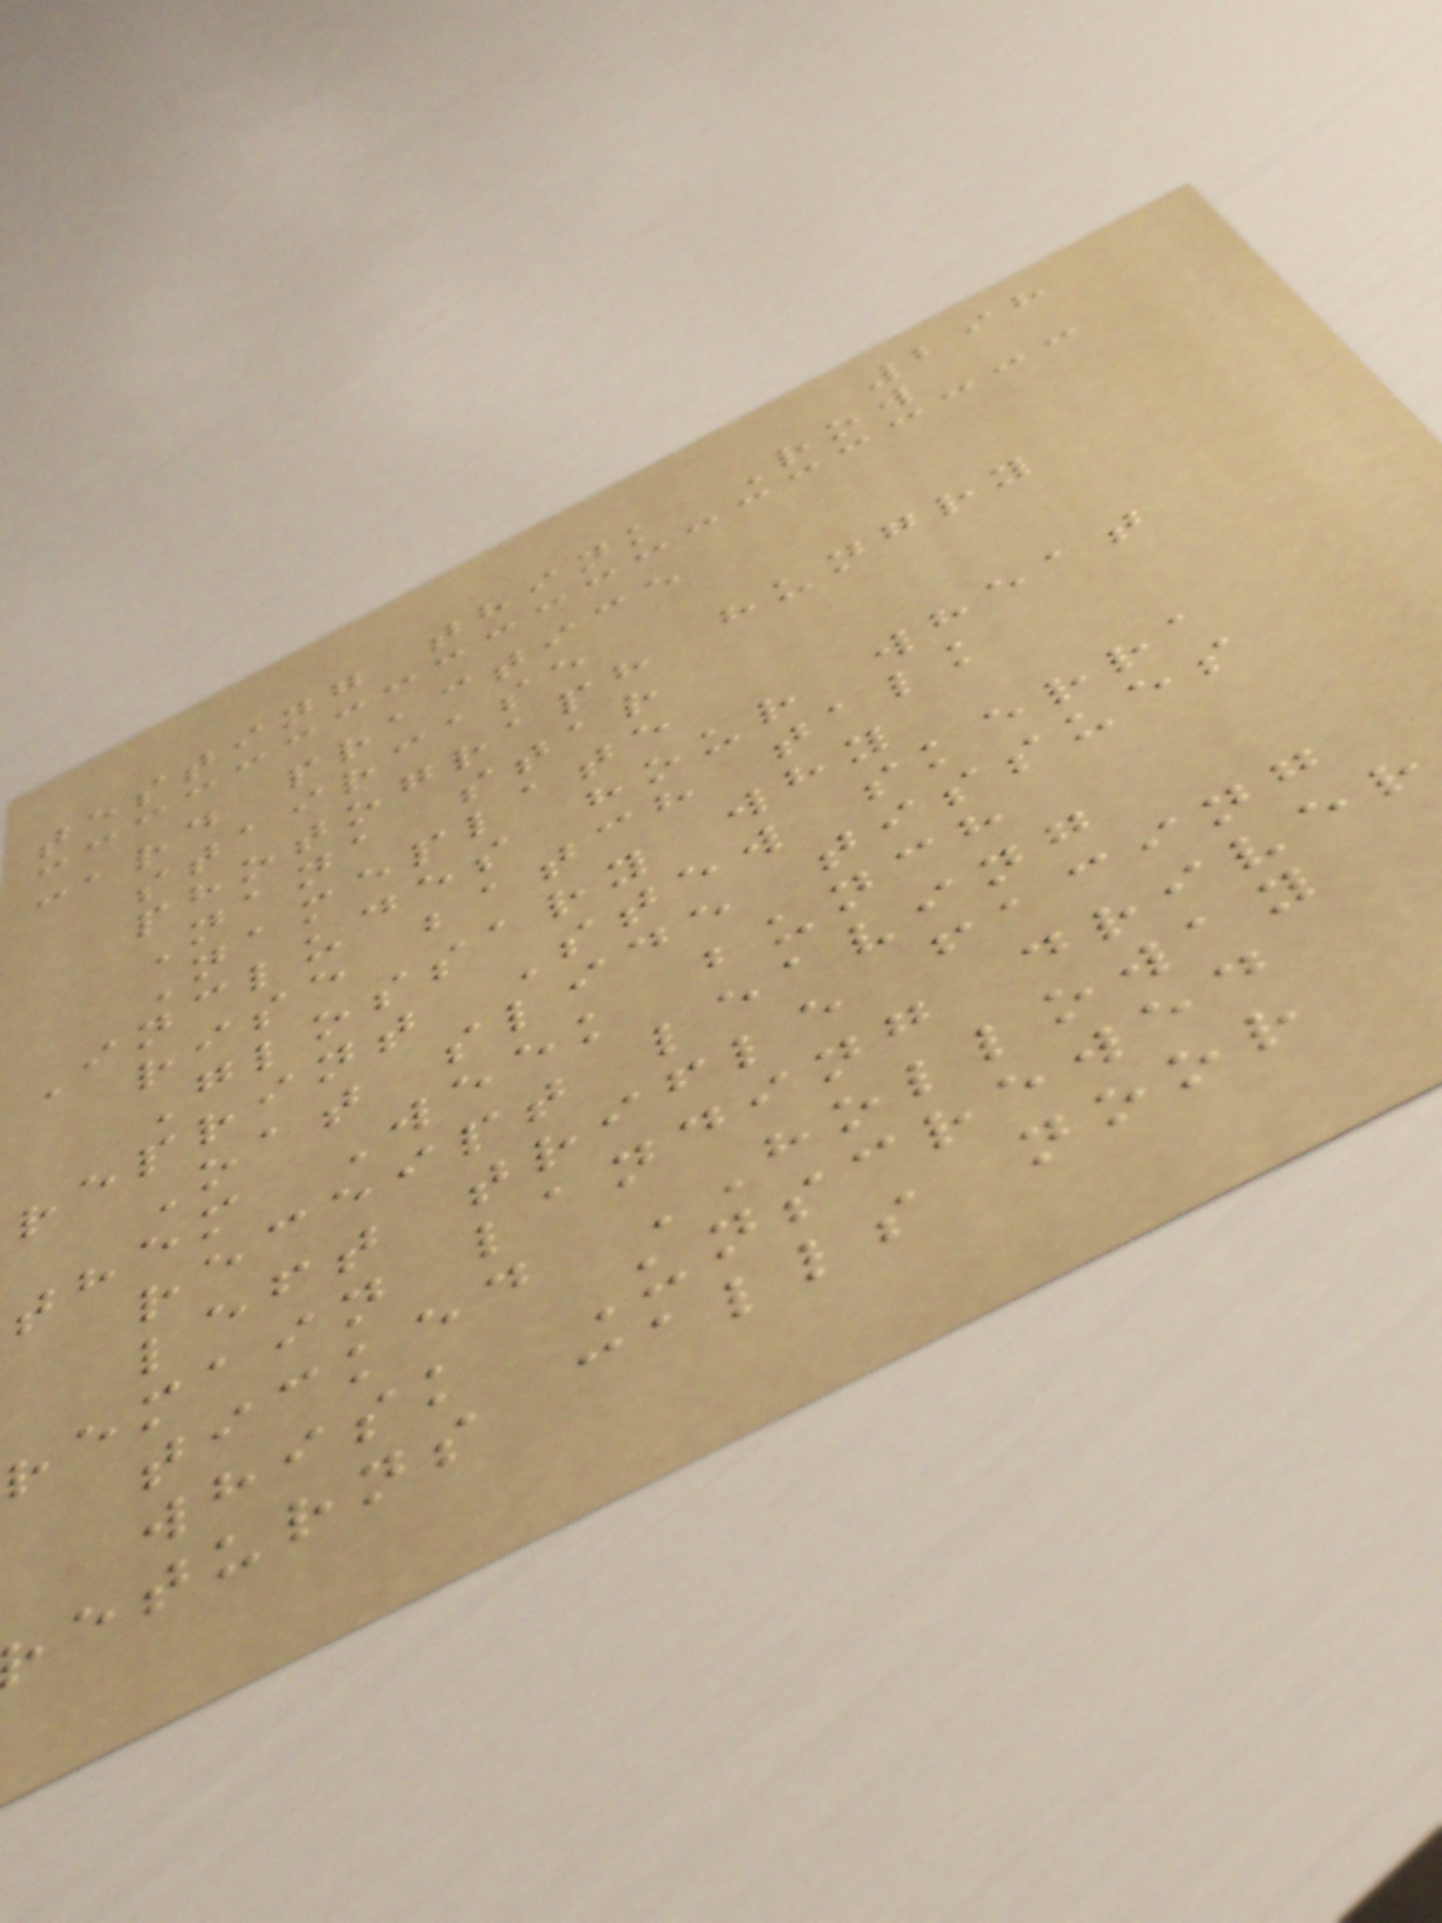298
testing think Row
card practice
staircase
photograph hungry
Nana star
Nameplate
Includes hour wheat
rise batch talk
Glossary why
reprint Stew skerra
Oat slide tissues
them Week bunch
receipt leaving
left trifle facing
remain landing driver
ticked HOLLOWAY
whisk Unscrewed
eturns calls noor
